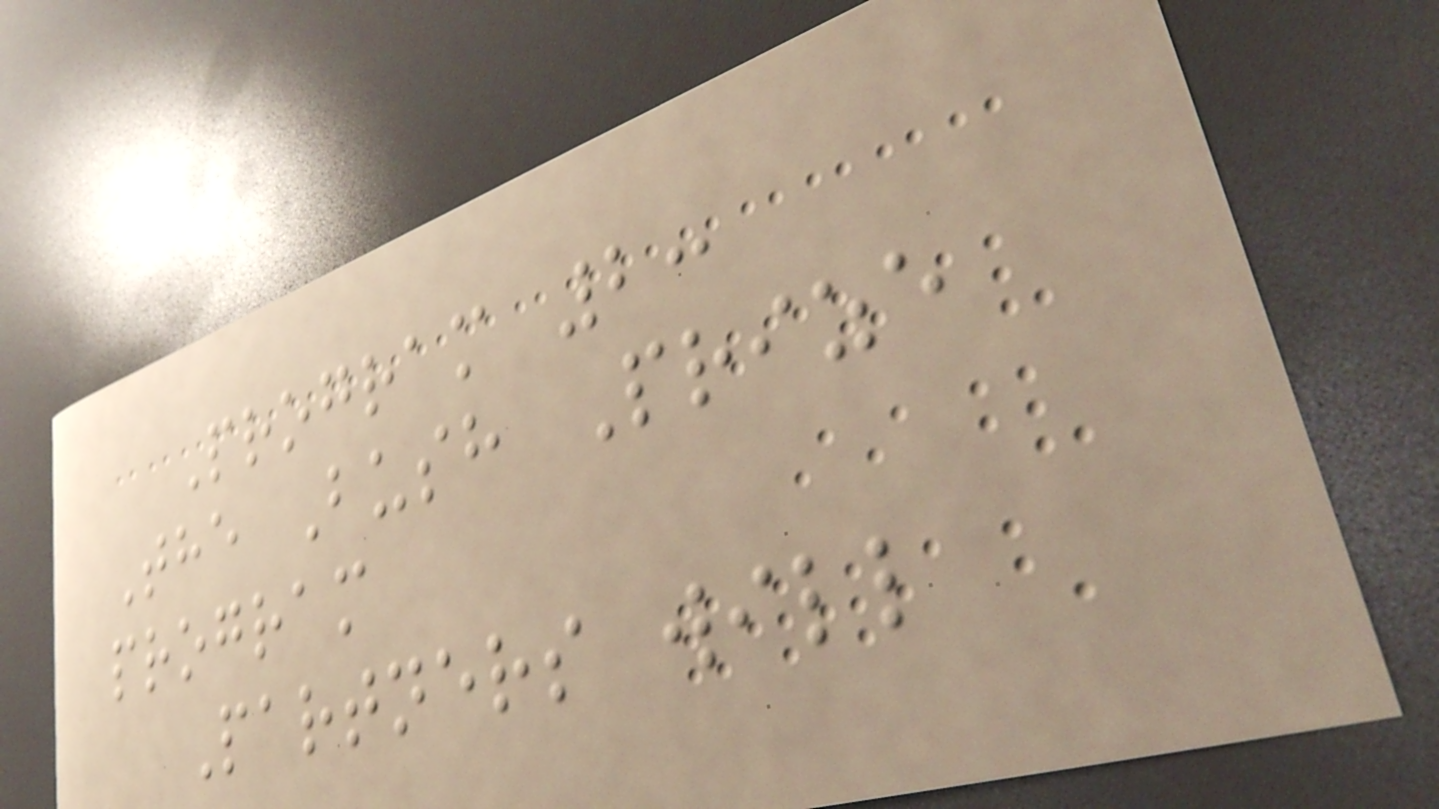Program 2:
The Bush Prize
program
Partners will
